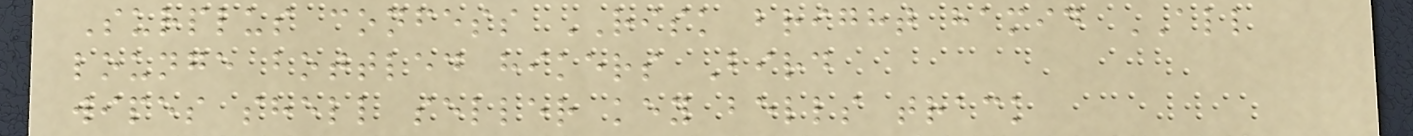Surplus confess RISK bright hamid ALL
lounge bottled hikers Bird
wipes shell seller key bells track
